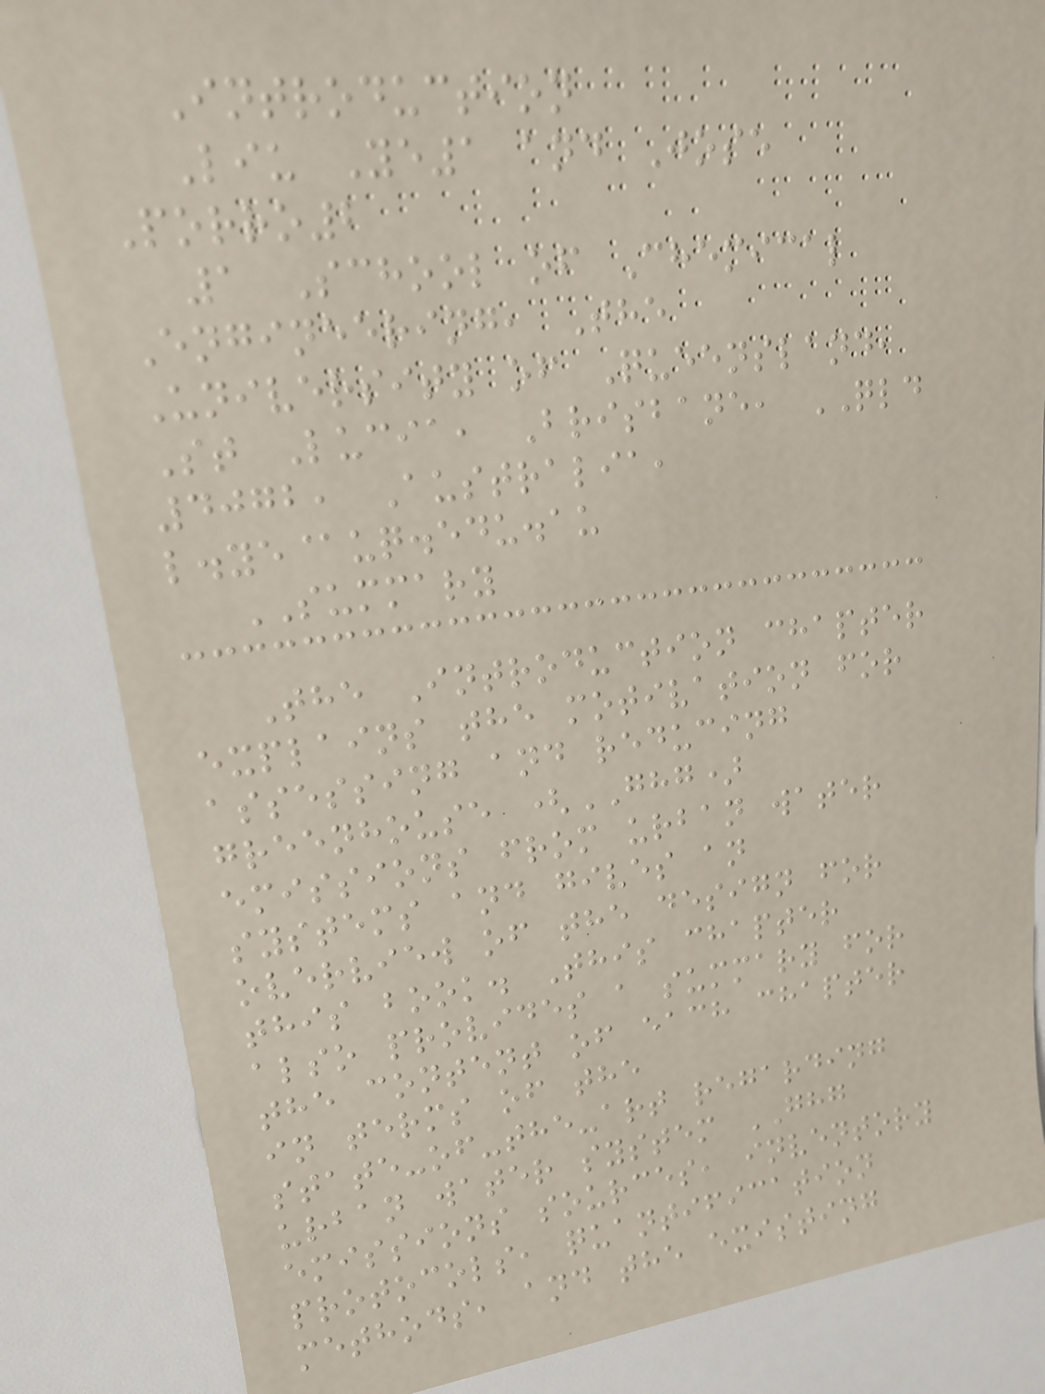Introduction
Liu Ye1 and Jose
Porro2
1 School of Chemical
Engineering, The
University of Queensland,
St Lucia, Brisbane, QLD
4072, Australia,
l.ye@uq.edu.au
SUMMARY
The Introduction chapter
explains the motivation for
assessing and reducing
greenhouse (GHG)
emissions from urban water
systems and gives an
overview of the design for
this book. This chapter
also provides a summary for
the content of each chapter
in terms of the
state-of-the-art regarding
urban water system GHG
emissions sources, inventory
protocols, quantification
methods, and the existing
